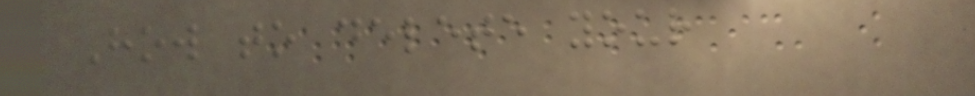How to delete your
